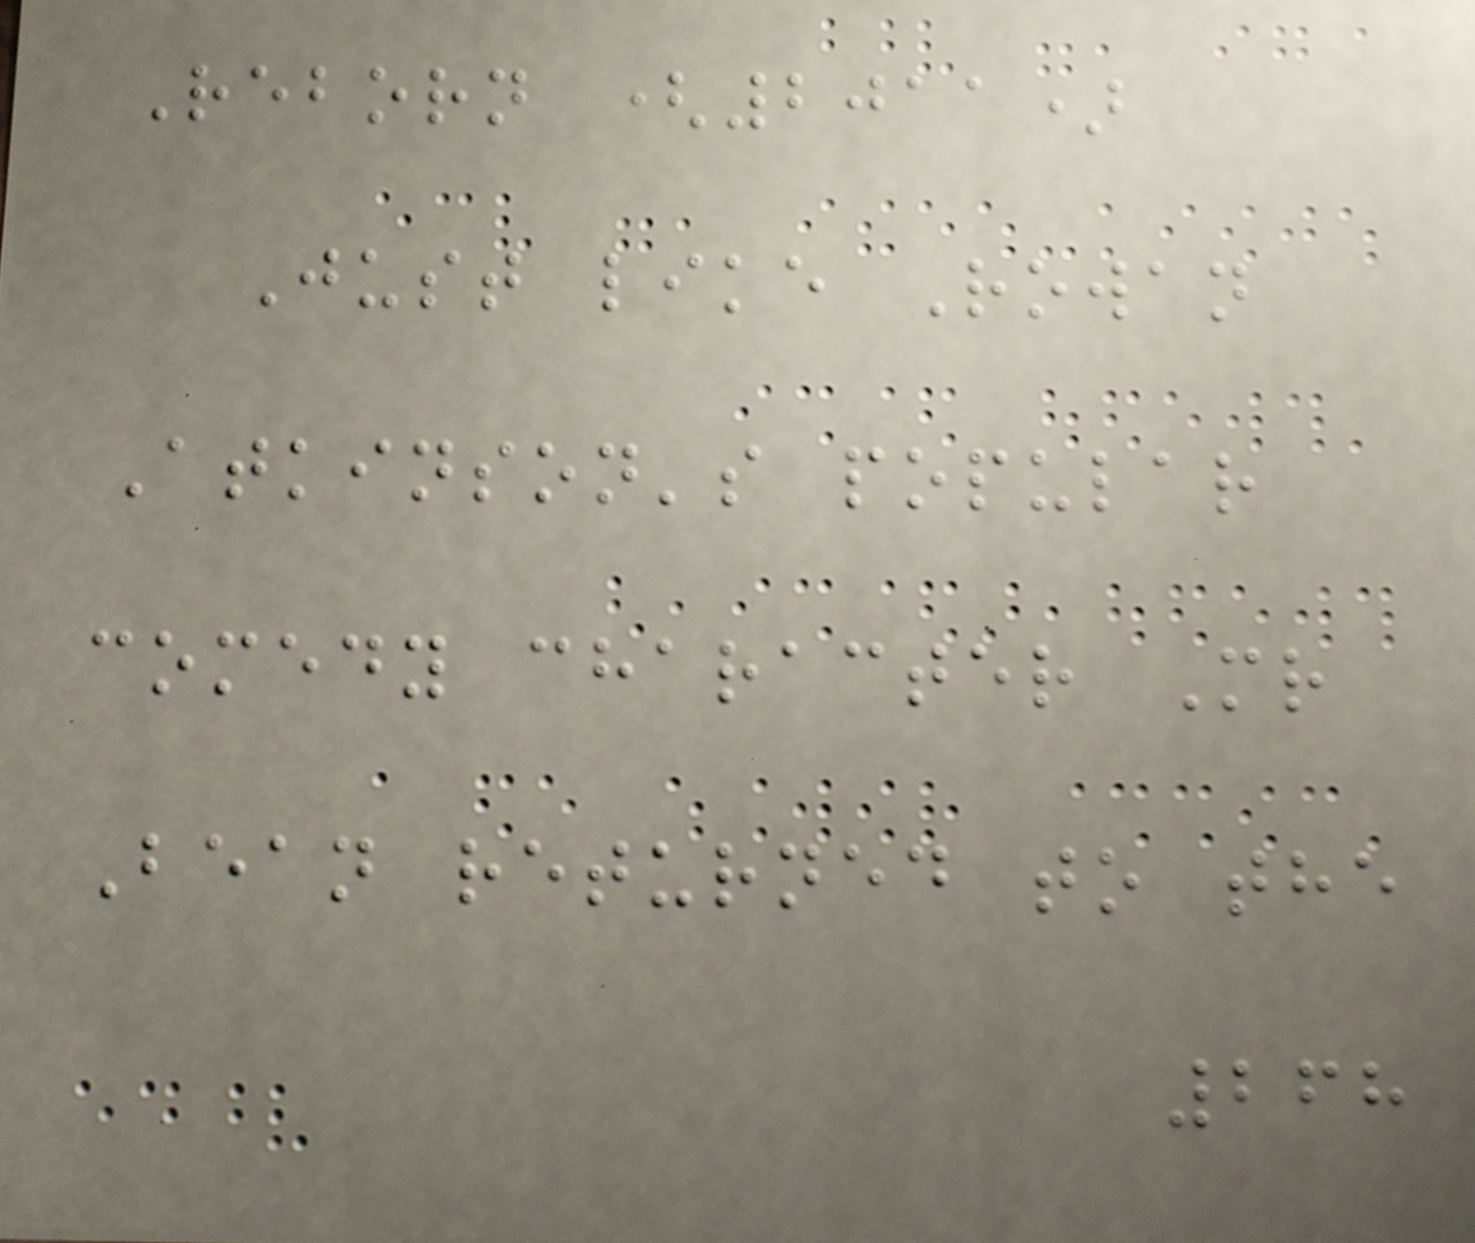Reborn (2011)
Just like Rowan
Atkinson's popular
comedy character Mr
Bean returned to the
268
